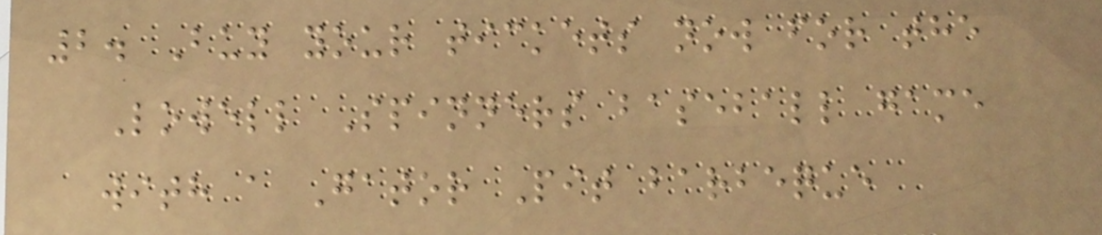2. Buy your tickets now for the
Lowell Spinners baseball game
with a Gator Pit barbeque
